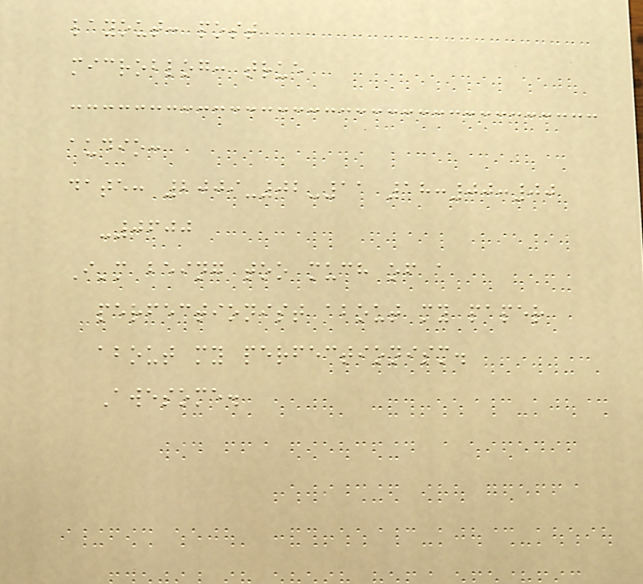layout: post
microblog: true
audio:
date: 2009-02-11 18:00:00
-0600
I'm being too much of a
perfectionist about my paper
about my perfectionism.
Awesome.
